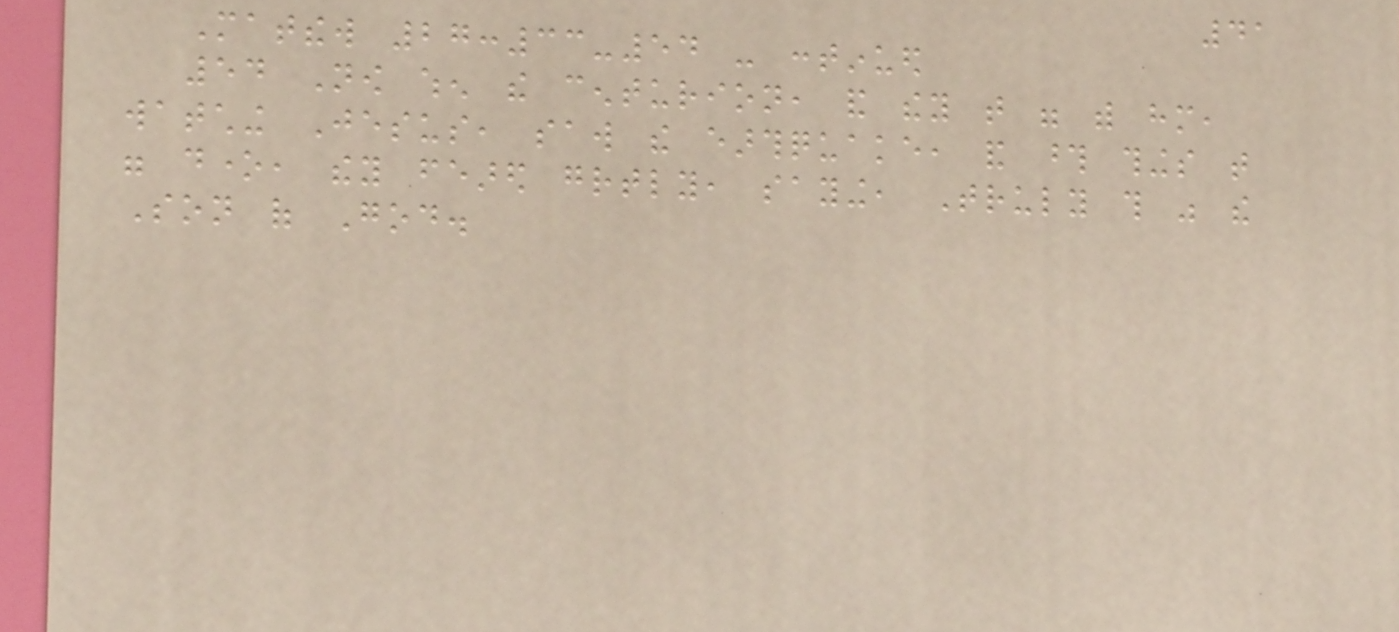41
Matthew 27:33-54 - continued
54 Now when the centurion, and they that were with him,
watching Jesus, saw the earthquake, and those things that
were done, they feared greatly, saying, Truly this was the
Son of God.
